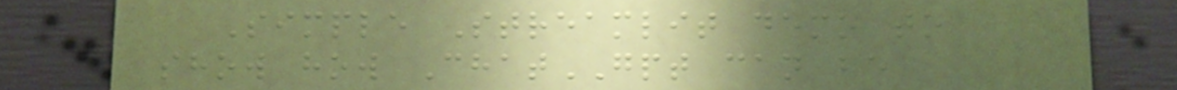Simple Streamlit demo to
show how ChatGPT can be
